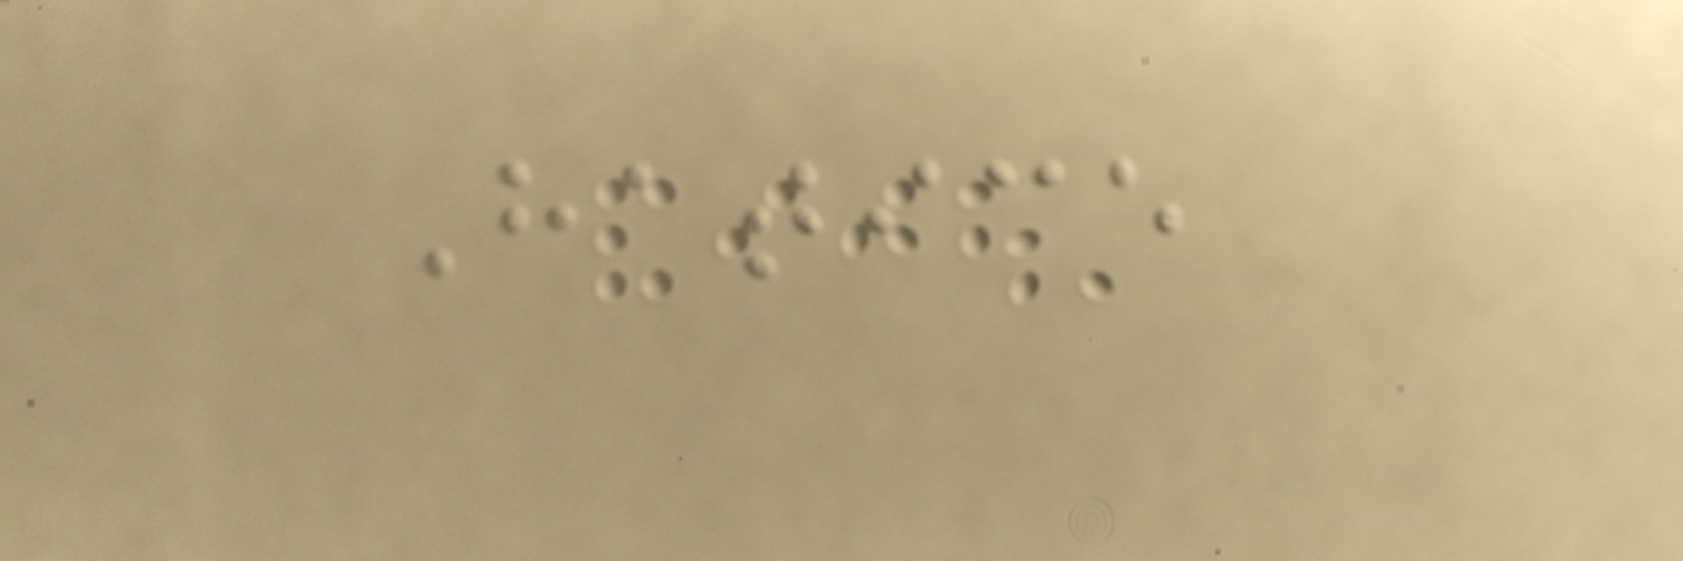Hatice
